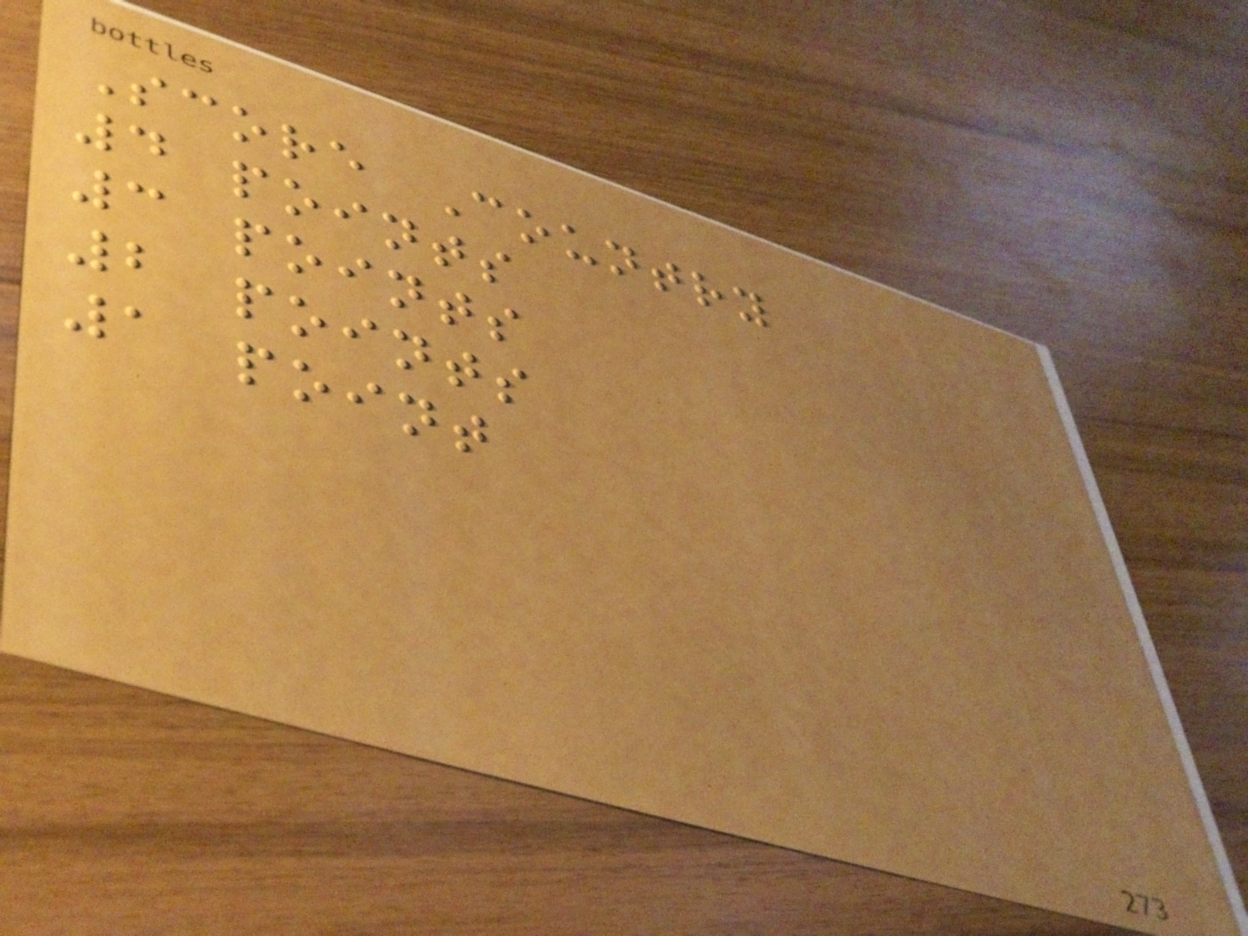Score Country
4 points
3 points
2 points
1 point
